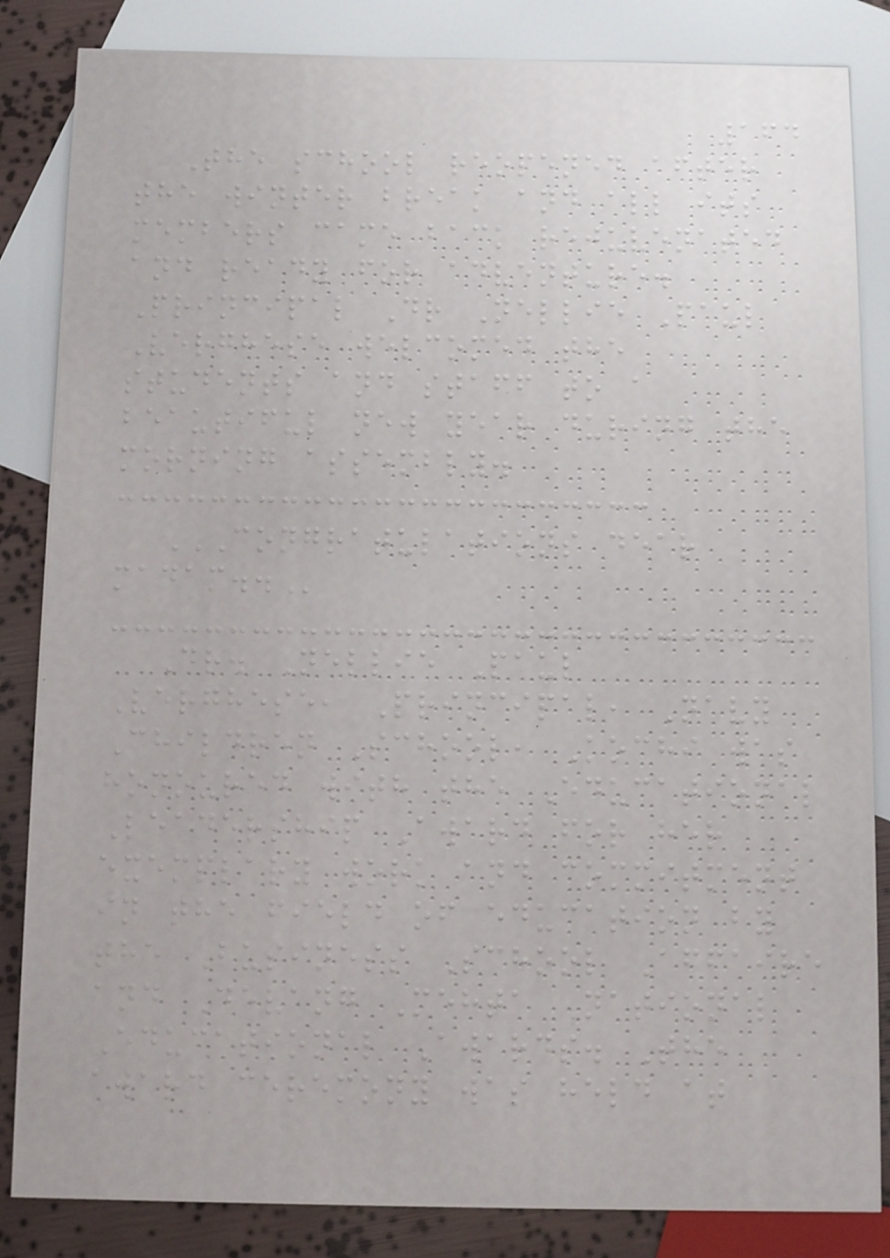164
The school reopened after
the winter break and all its
members came back rejuvenated
and ready for adventure.
Principal Dr Nellie Paul
Verghese welcomed the
students and staff to a
beautiful new year during the
morning assembly.
CONGRATULATIONS DEAR
MADAM..
Dr. Nellie Paul
Verghese, Principal, Navy
Children School, Kochi was
honoured with the Educational
Leadership Award for her
exemplary work and commitment
in the field of education by
the Business School Affaire
and Devang Mehta National
Educational Awards. The
award ceremony was held at
